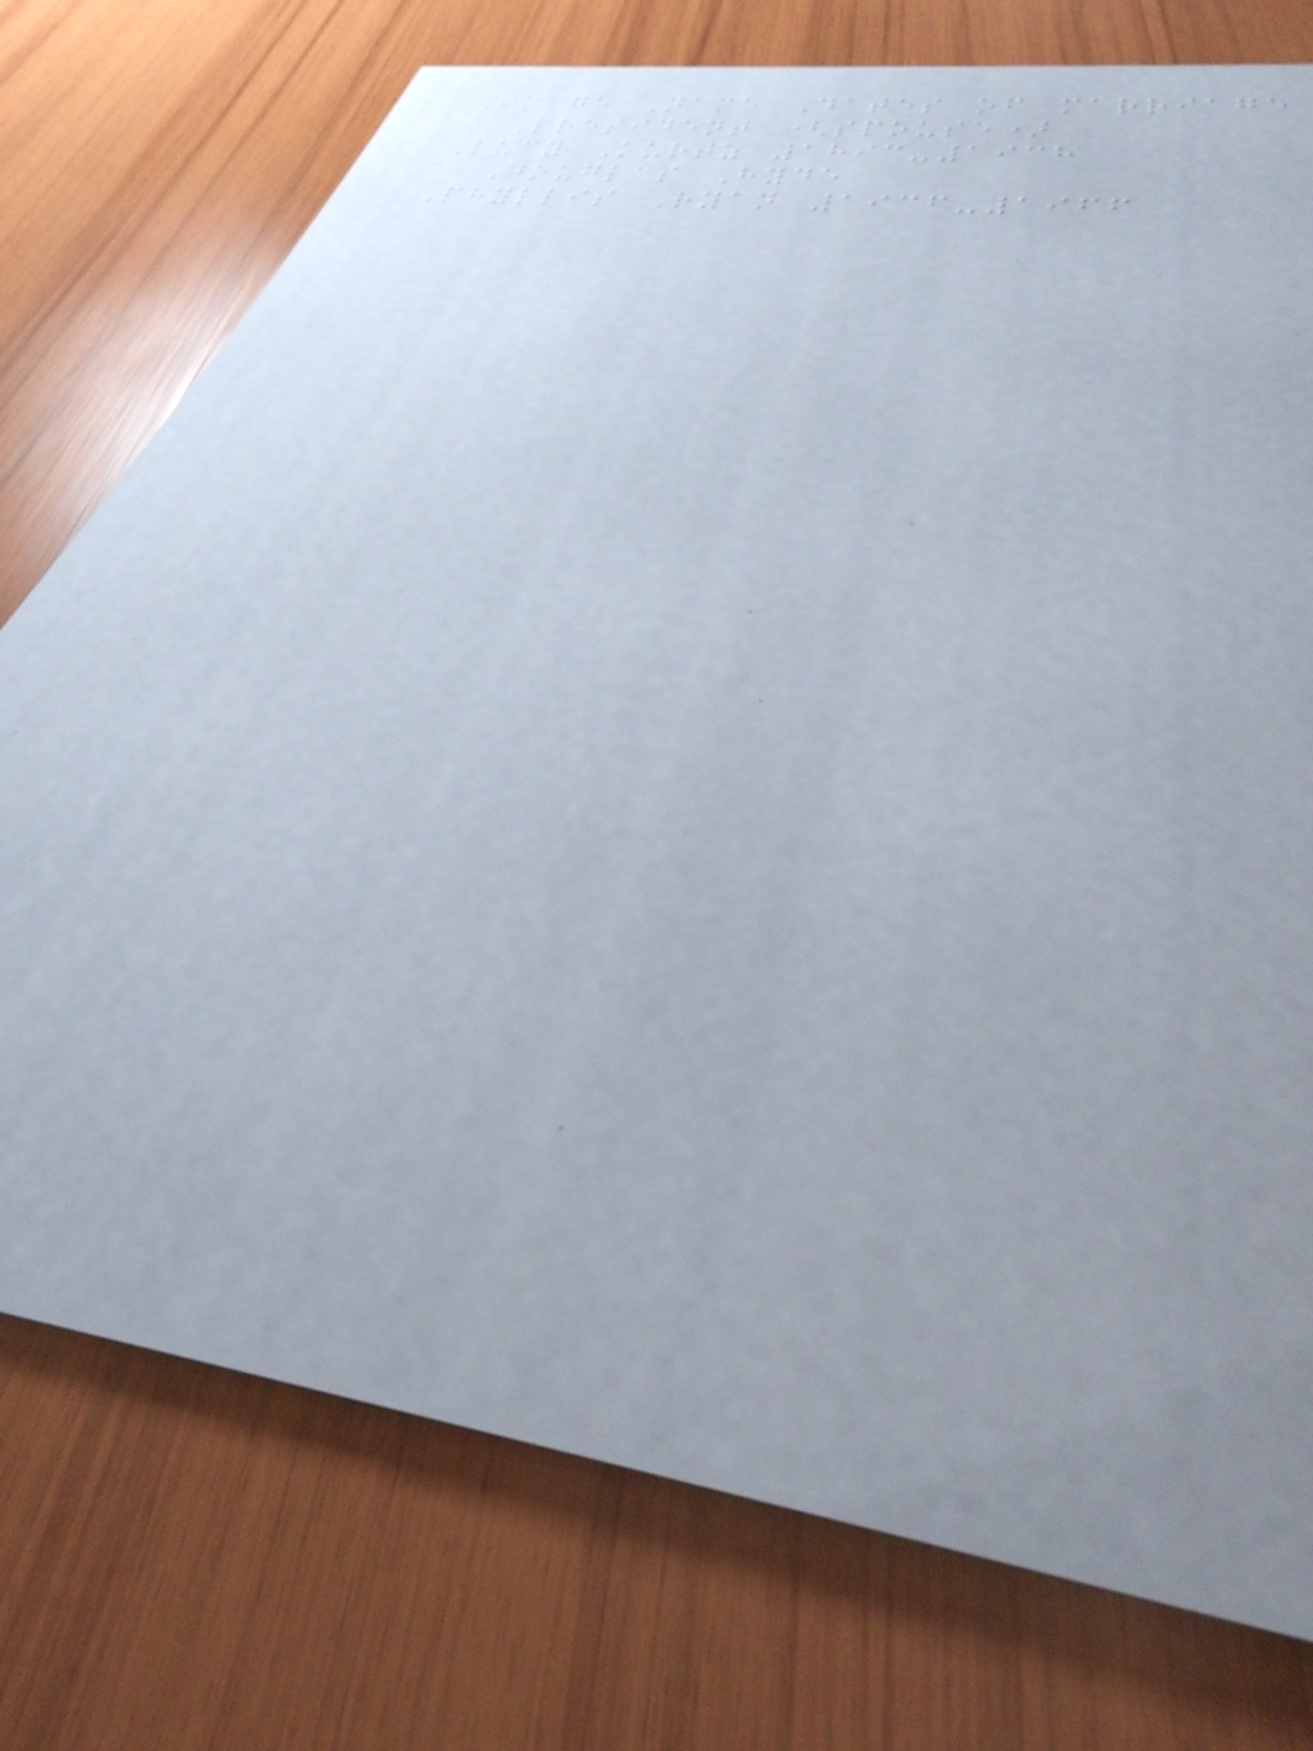Image Name Dates of marriage
President (spouse)
Lucy Kurtz 1893-1938
Douglas Hyde
Phyllis Ryan 1936-1966
